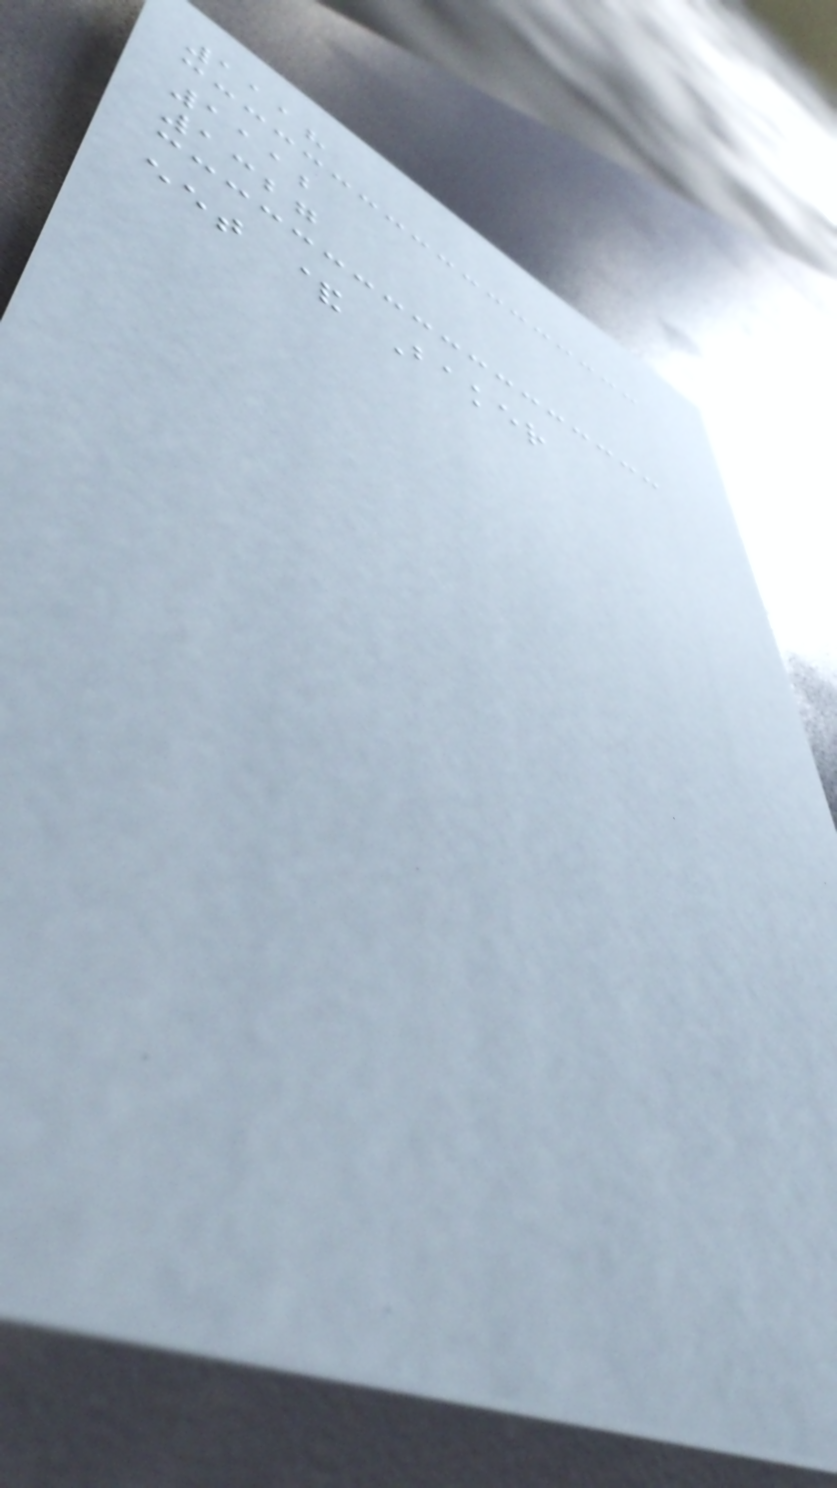1118
1112
1327
eet & Baker
